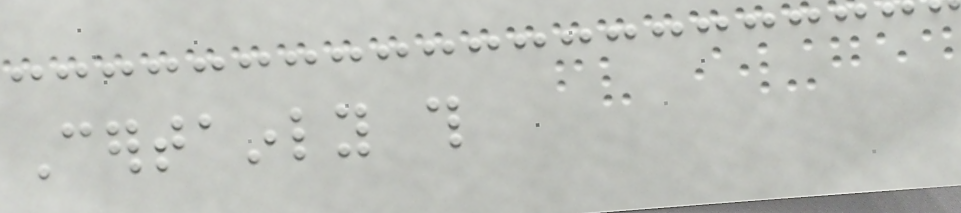Certainly this
